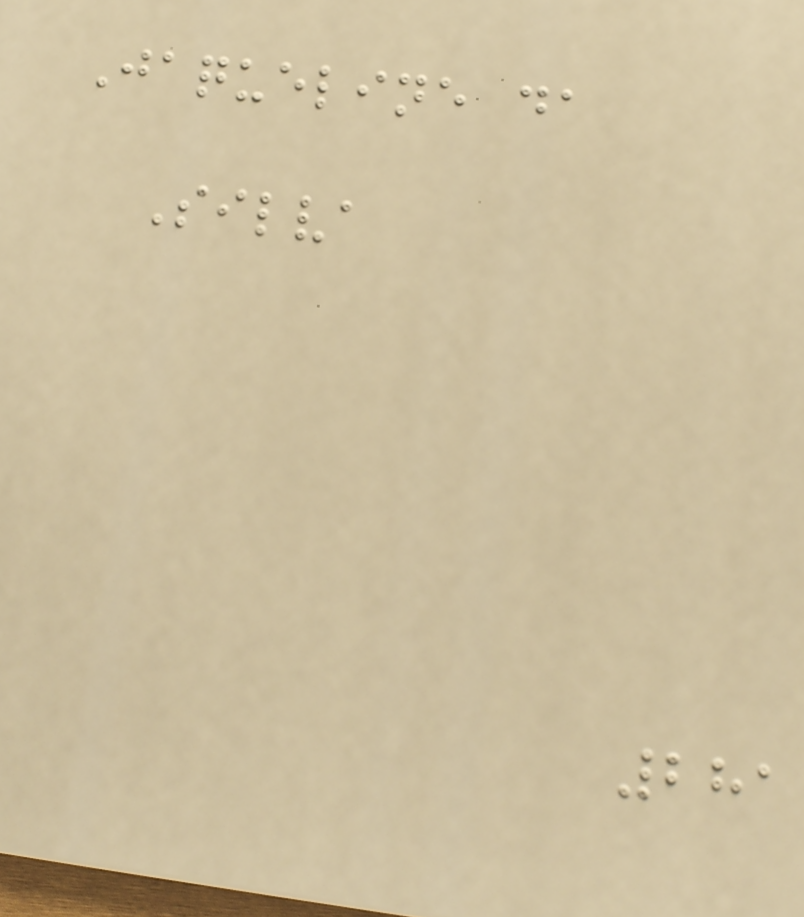Jaqueline da
Silva
281
